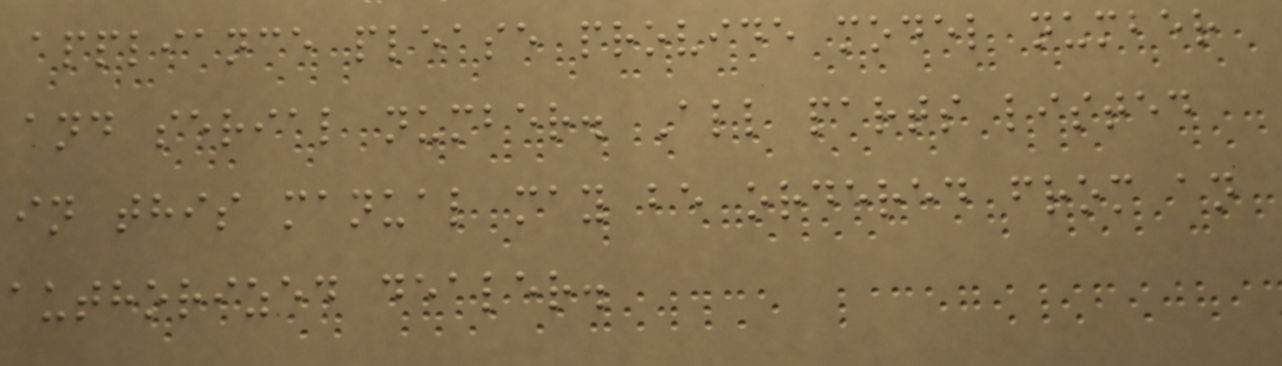appliance please provide model number
and serial number. All parts listed
in this manual may be ordered from an
authorized dealer.
